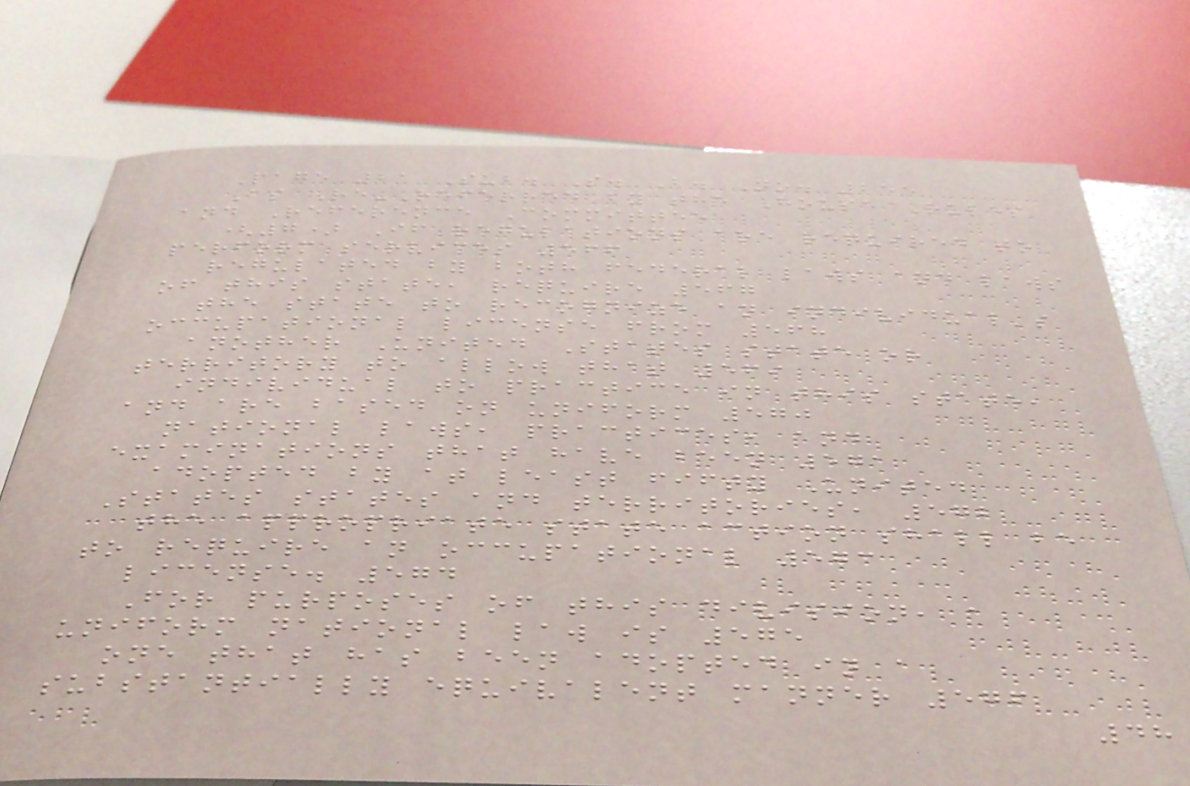Page 21 Sub. S. B. No. 255
As Re-Referred by the House Rules
and Reference Committee
(7) If regulations are required to
perform services 566
regulated by both federal laws and laws
of this state, require 567
the state to recognize an individual's
occupational license from 568
another United States state or
territory to allow that 569
individual to practice in this state,
and are based on uniform 570
national laws, practices, and
examinations that have been 571
adopted by at least fifty United
States states and territories, 572
the appropriate state action shall be
to require an occupational 573
license. 574
For purposes of this division, a
uniform national law is 575
one that has been adopted in a
substantially equivalent manner 576
48
